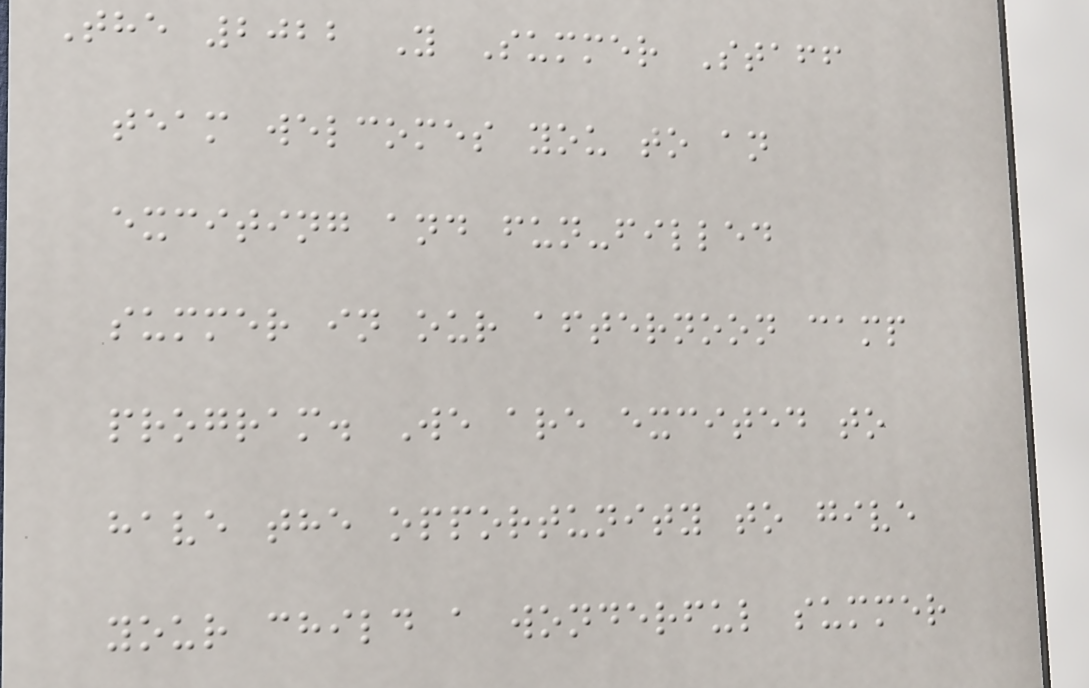The 2022 Y Summer Staff
team welcomes you to an
exciting and fun-filled
summer in our afternoon camp
program. We are excited to
have the opportunity to give
your child a wonderful summer
